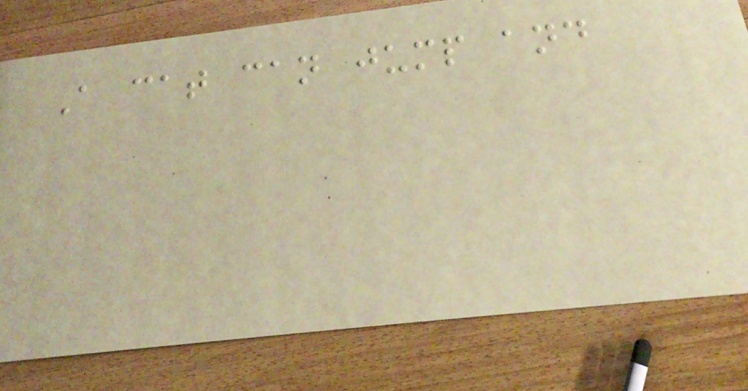A cat can jump and
